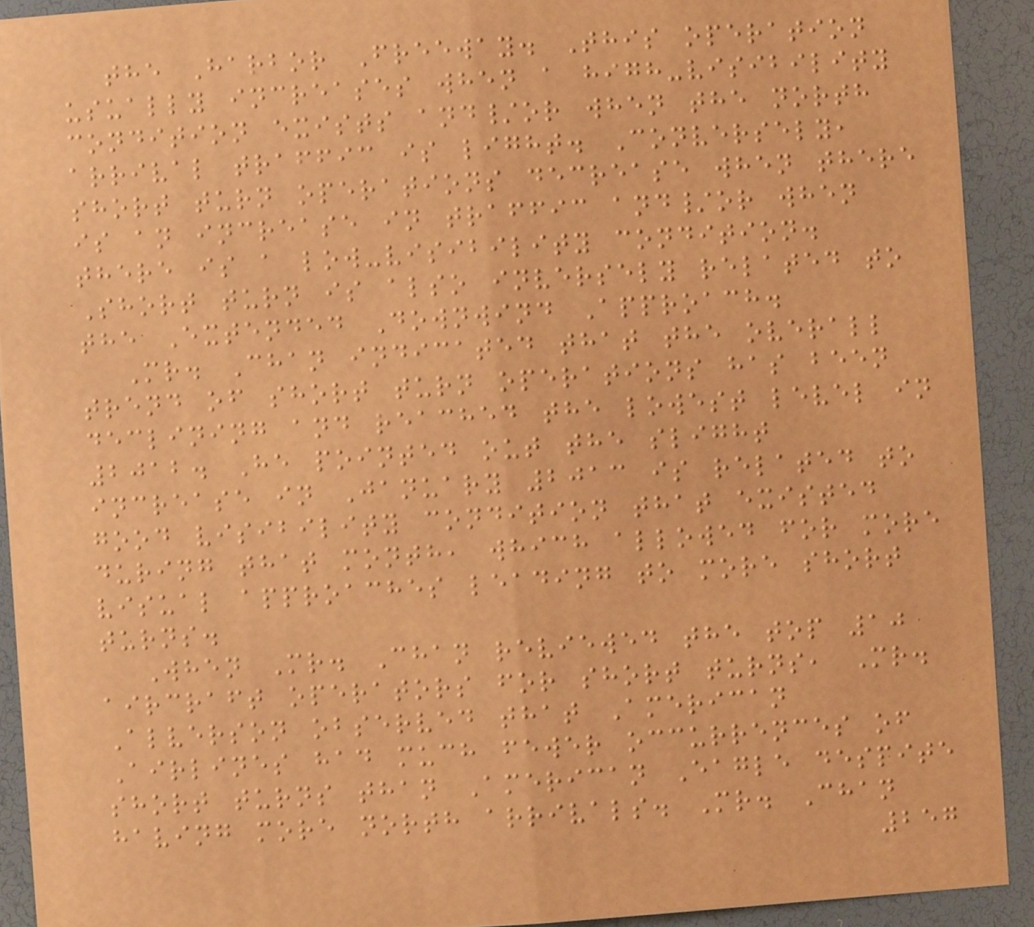the Harbor Freeway. This operation
usually increases when a high-visibility
condition exists and/or when the north
arrival traffic is light. Conversely,
short turn operations decrease when there
is an increase in traffic and/or when
there is a low-visibility condition.
Short turn is also inversely related to
the Extended Downwind Approach.
Mr. Chan indicated that the overall
trend of short turn operations has been
declining and reached the lowest level in
2012. He pointed out the slight
increase in January 2013 is related to
good visibility condition that existed
during that month, which allowed for more
visual approaches leading to more short
turns.
When Mr. Chan reviewed the top 10
aircraft operators for short turns, Mr.
Alverson observed that American
Airlines had much fewer occurrences of
short turns than American Eagle despite
having more north arrivals. Mr. Chan
257
